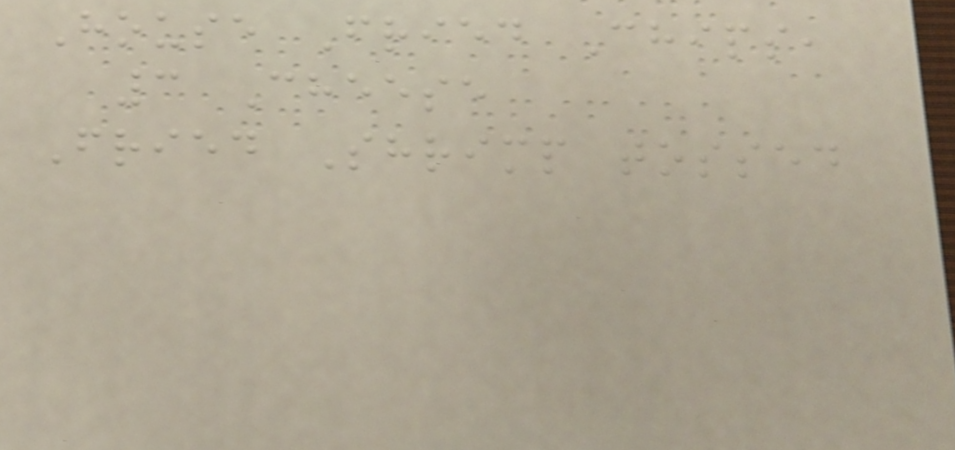House Fried Chips,
3 Cheese
Fried Shrimp tossed
